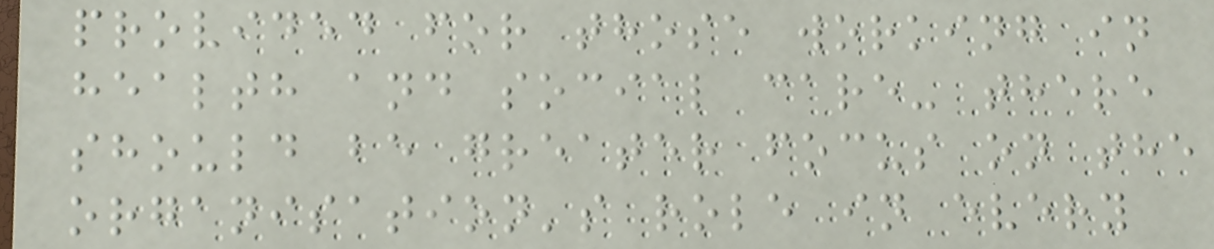provided for those working in
health and social care- there
should be greater focus on the
organisation's role in every
